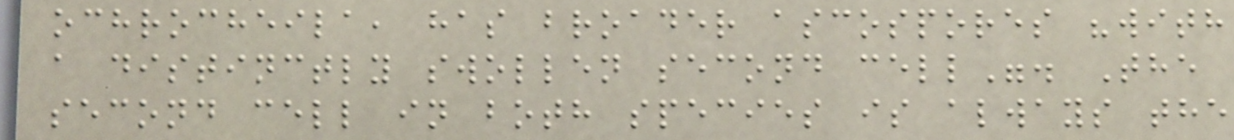ochrocheila, has broader ascospores "with
a distinctly swollen second cell". The
second cell in both species is always the
